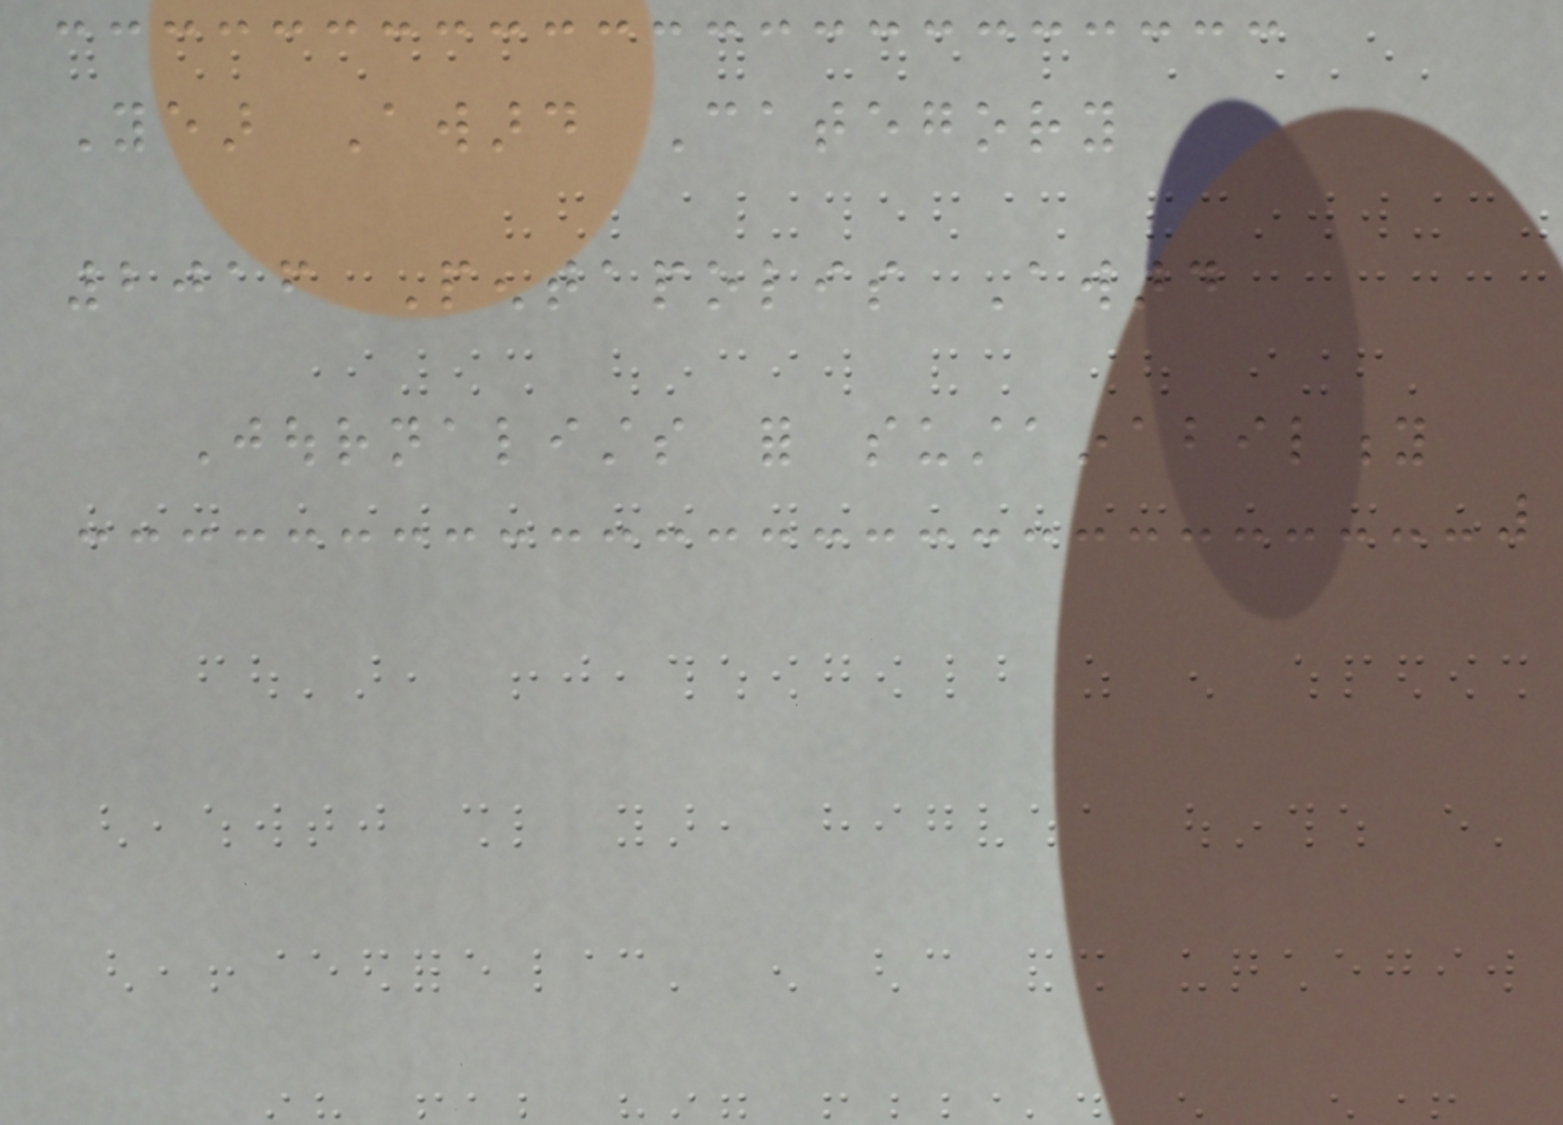Year Award Category
2016 Pentapolis Award
Journalists for sustainability
